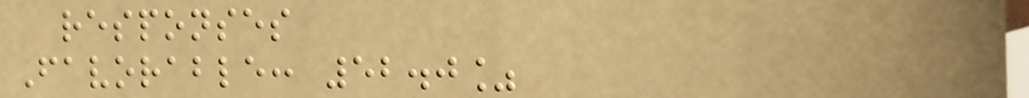responses
Favorable: 52.0%
